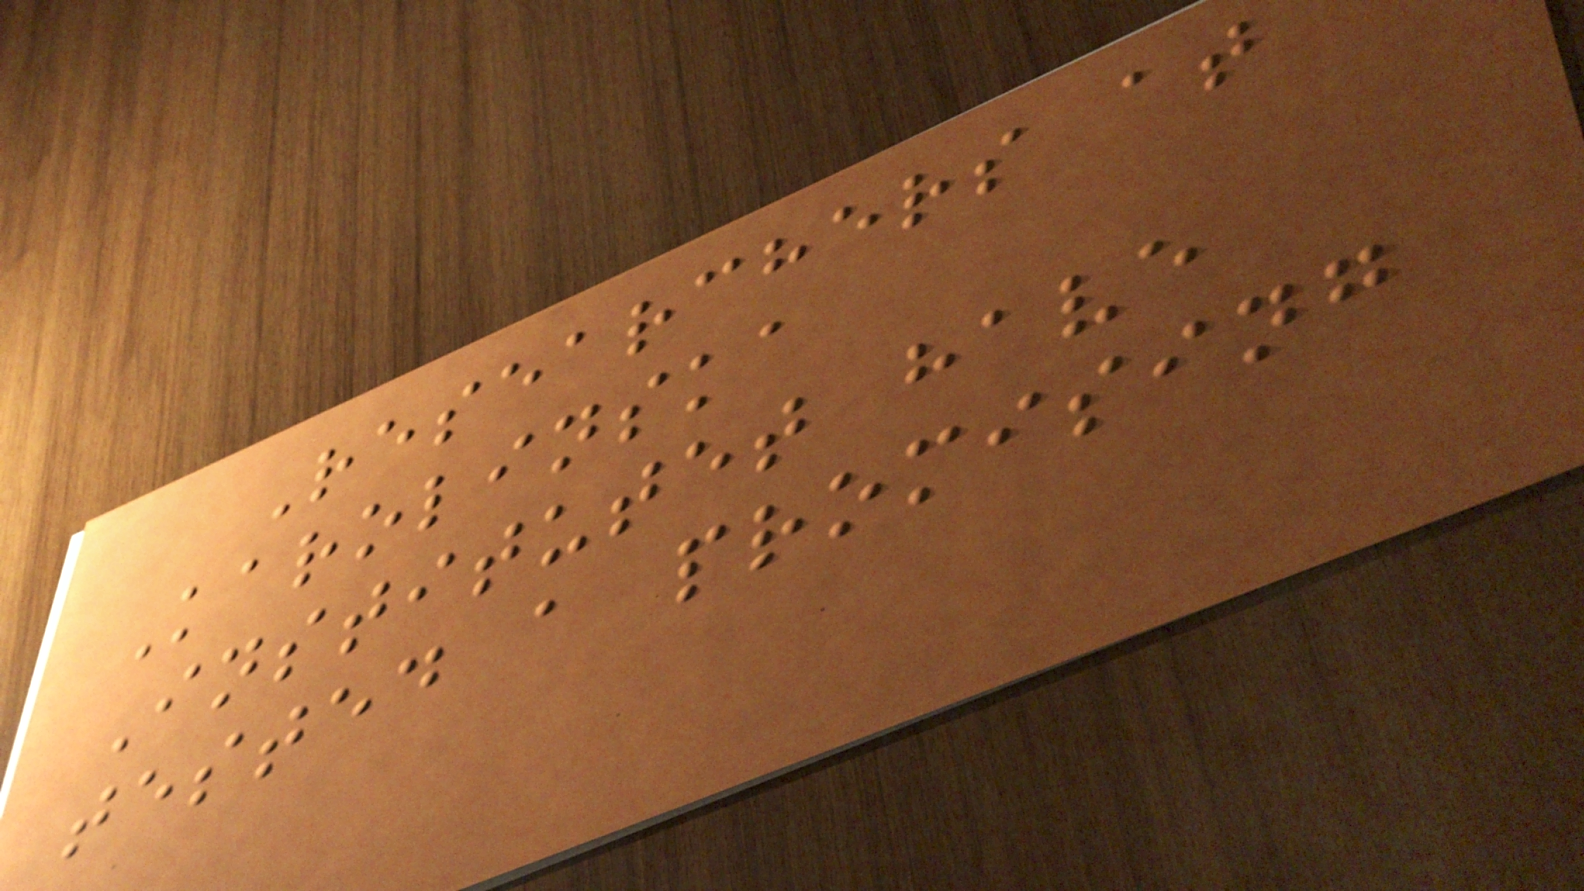Researchers at
Karolinska
Institutet have
tested a promising
